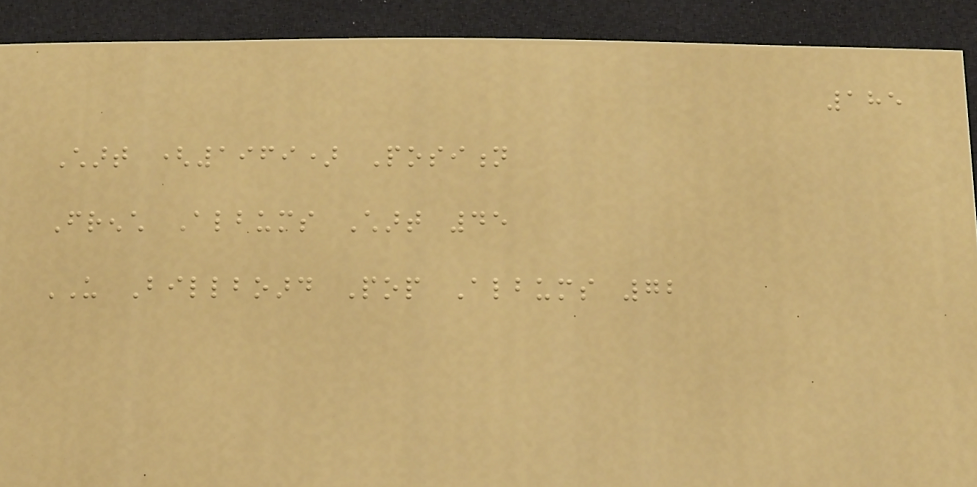185
Chart (1969) Position
French Albums Chart 45
US Billboard Pop Albums 72
